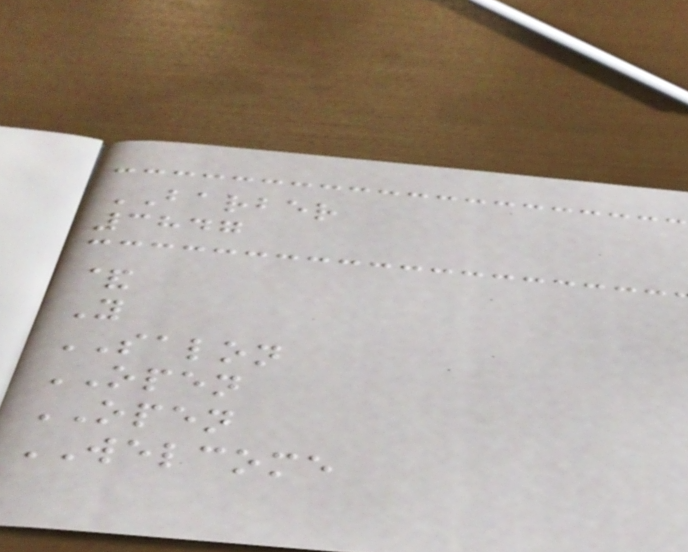BARBER
3847
&
Y
SALON
OPEN
OPEN
WELCOME
